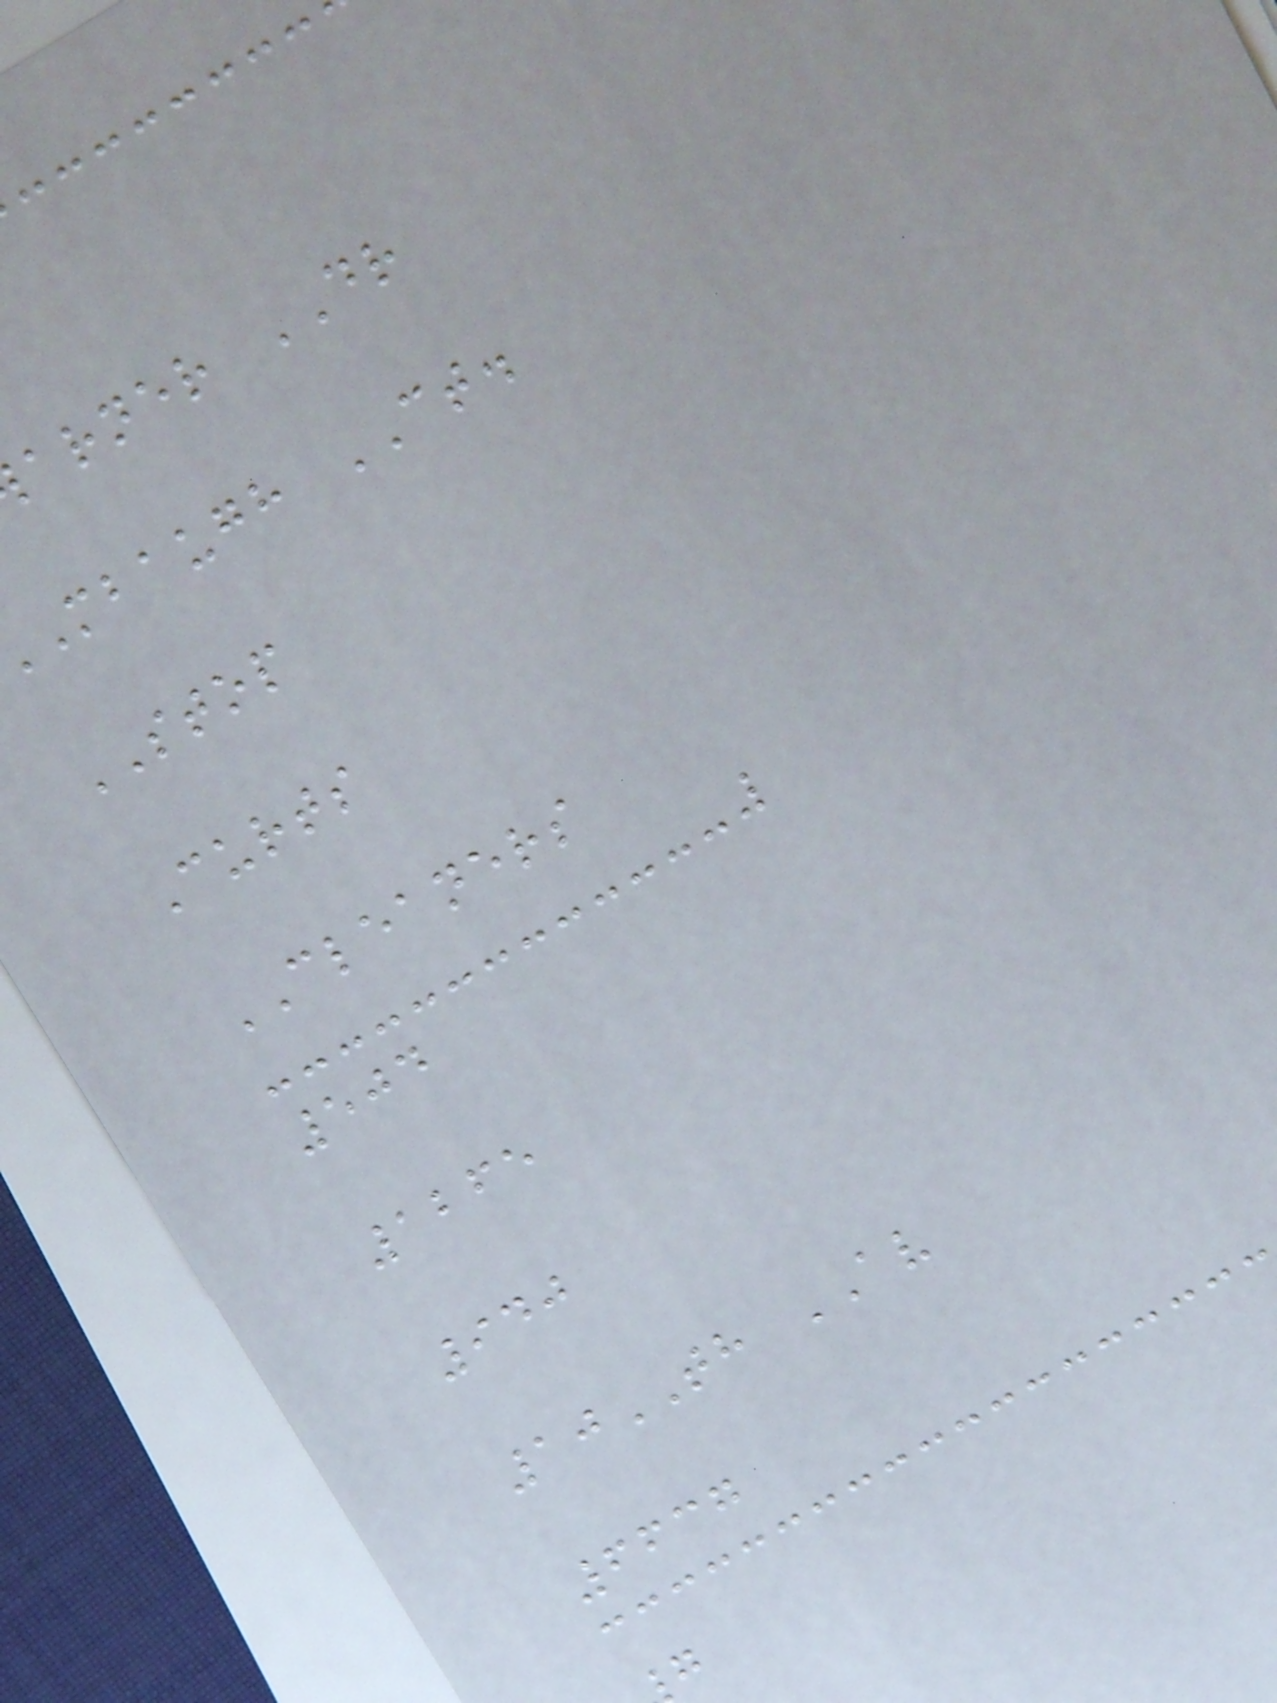arner DR
mbaugh CT.
STOP
Curts
CLEANERS
504
1265
940
10TH AV
6637
